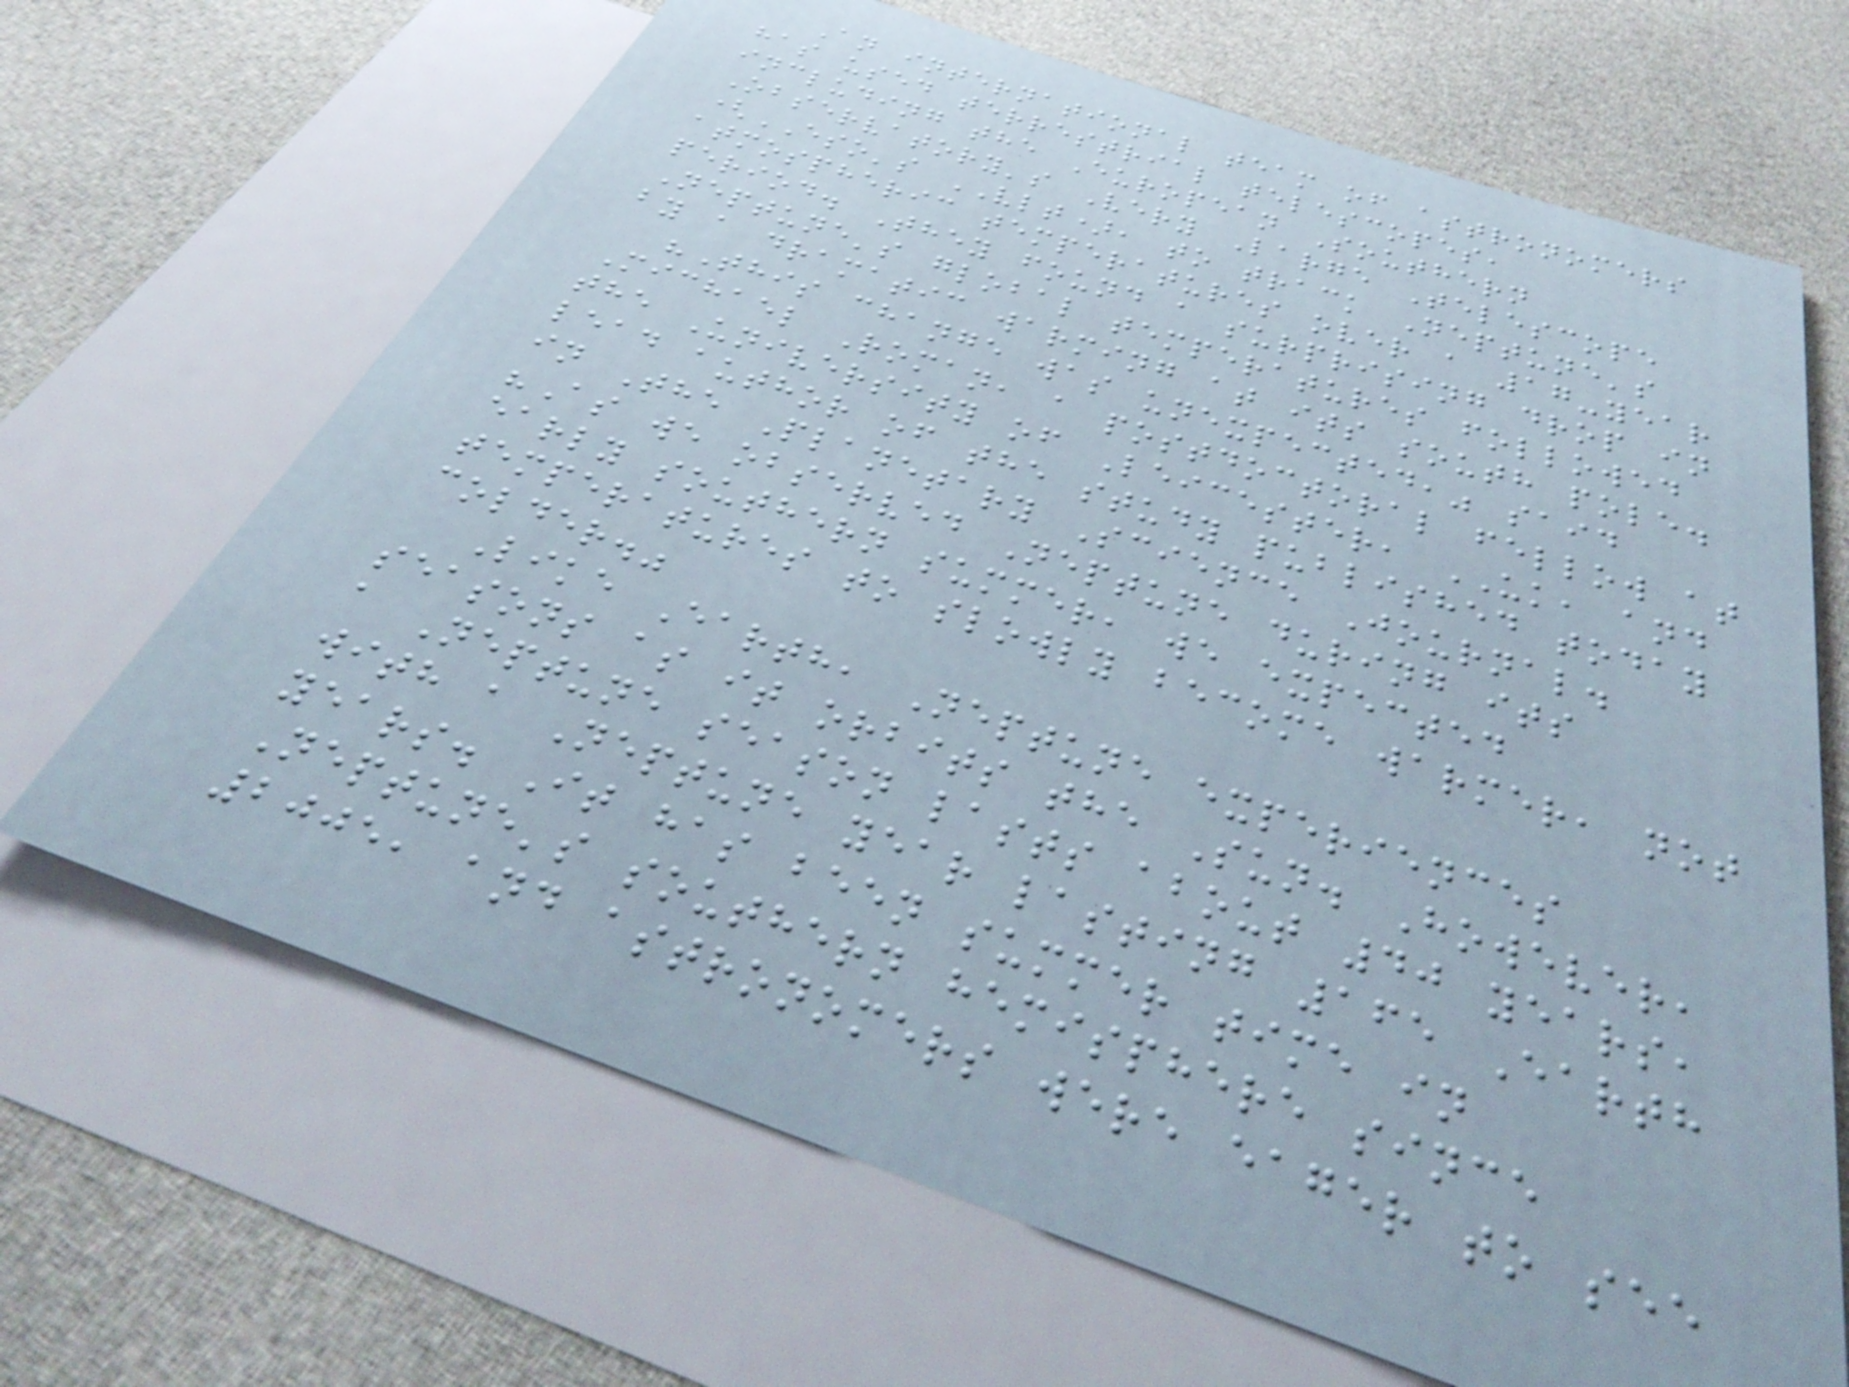An international team of astronomers
has used terrestrial telescopes,
including the European Southern
Observatory's Very Large Telescope
(ESO's VLT), to track Neptune's
atmospheric temperatures over a 17-year
period. They found a surprising drop in
Neptune's global temperatures followed
by a dramatic warming at its south pole.
"This change was unexpected," said
Michael Roman, a postdoctoral fellow at
the University of Leicester, UK, and
lead author of the study published today
in The Planetary Science Journal.
"As we observed Neptune during its
early southern summer, we expected
temperatures to slowly become warmer, not
colder."
Like Earth, Neptune experiences
seasons as it orbits the Sun. However,
a Neptune season lasts about 40 years,
with a Neptune year lasting 165 Earth
years. It has been summer time in
Neptune's southern hemisphere since
2005, and astronomers were eager to see
